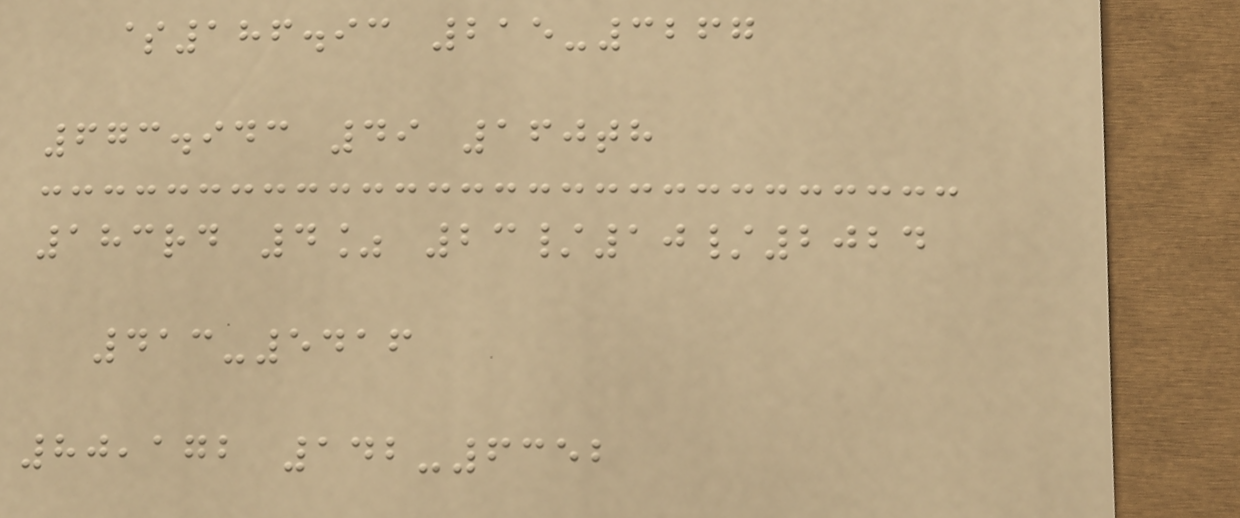$186.93 215-3267
673.943 49 160th
183rd 4% 23/10/2024
413-5416
80,172 142-6352
